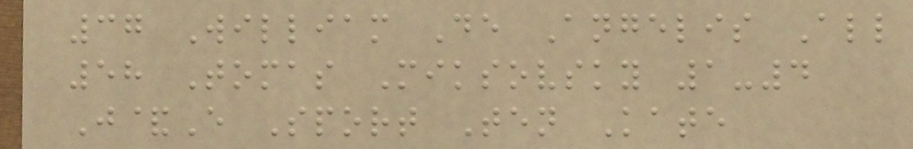37 William De Angelis All
58 Tomas Miksovsky 1-4
J&E Sport Ten Kate
